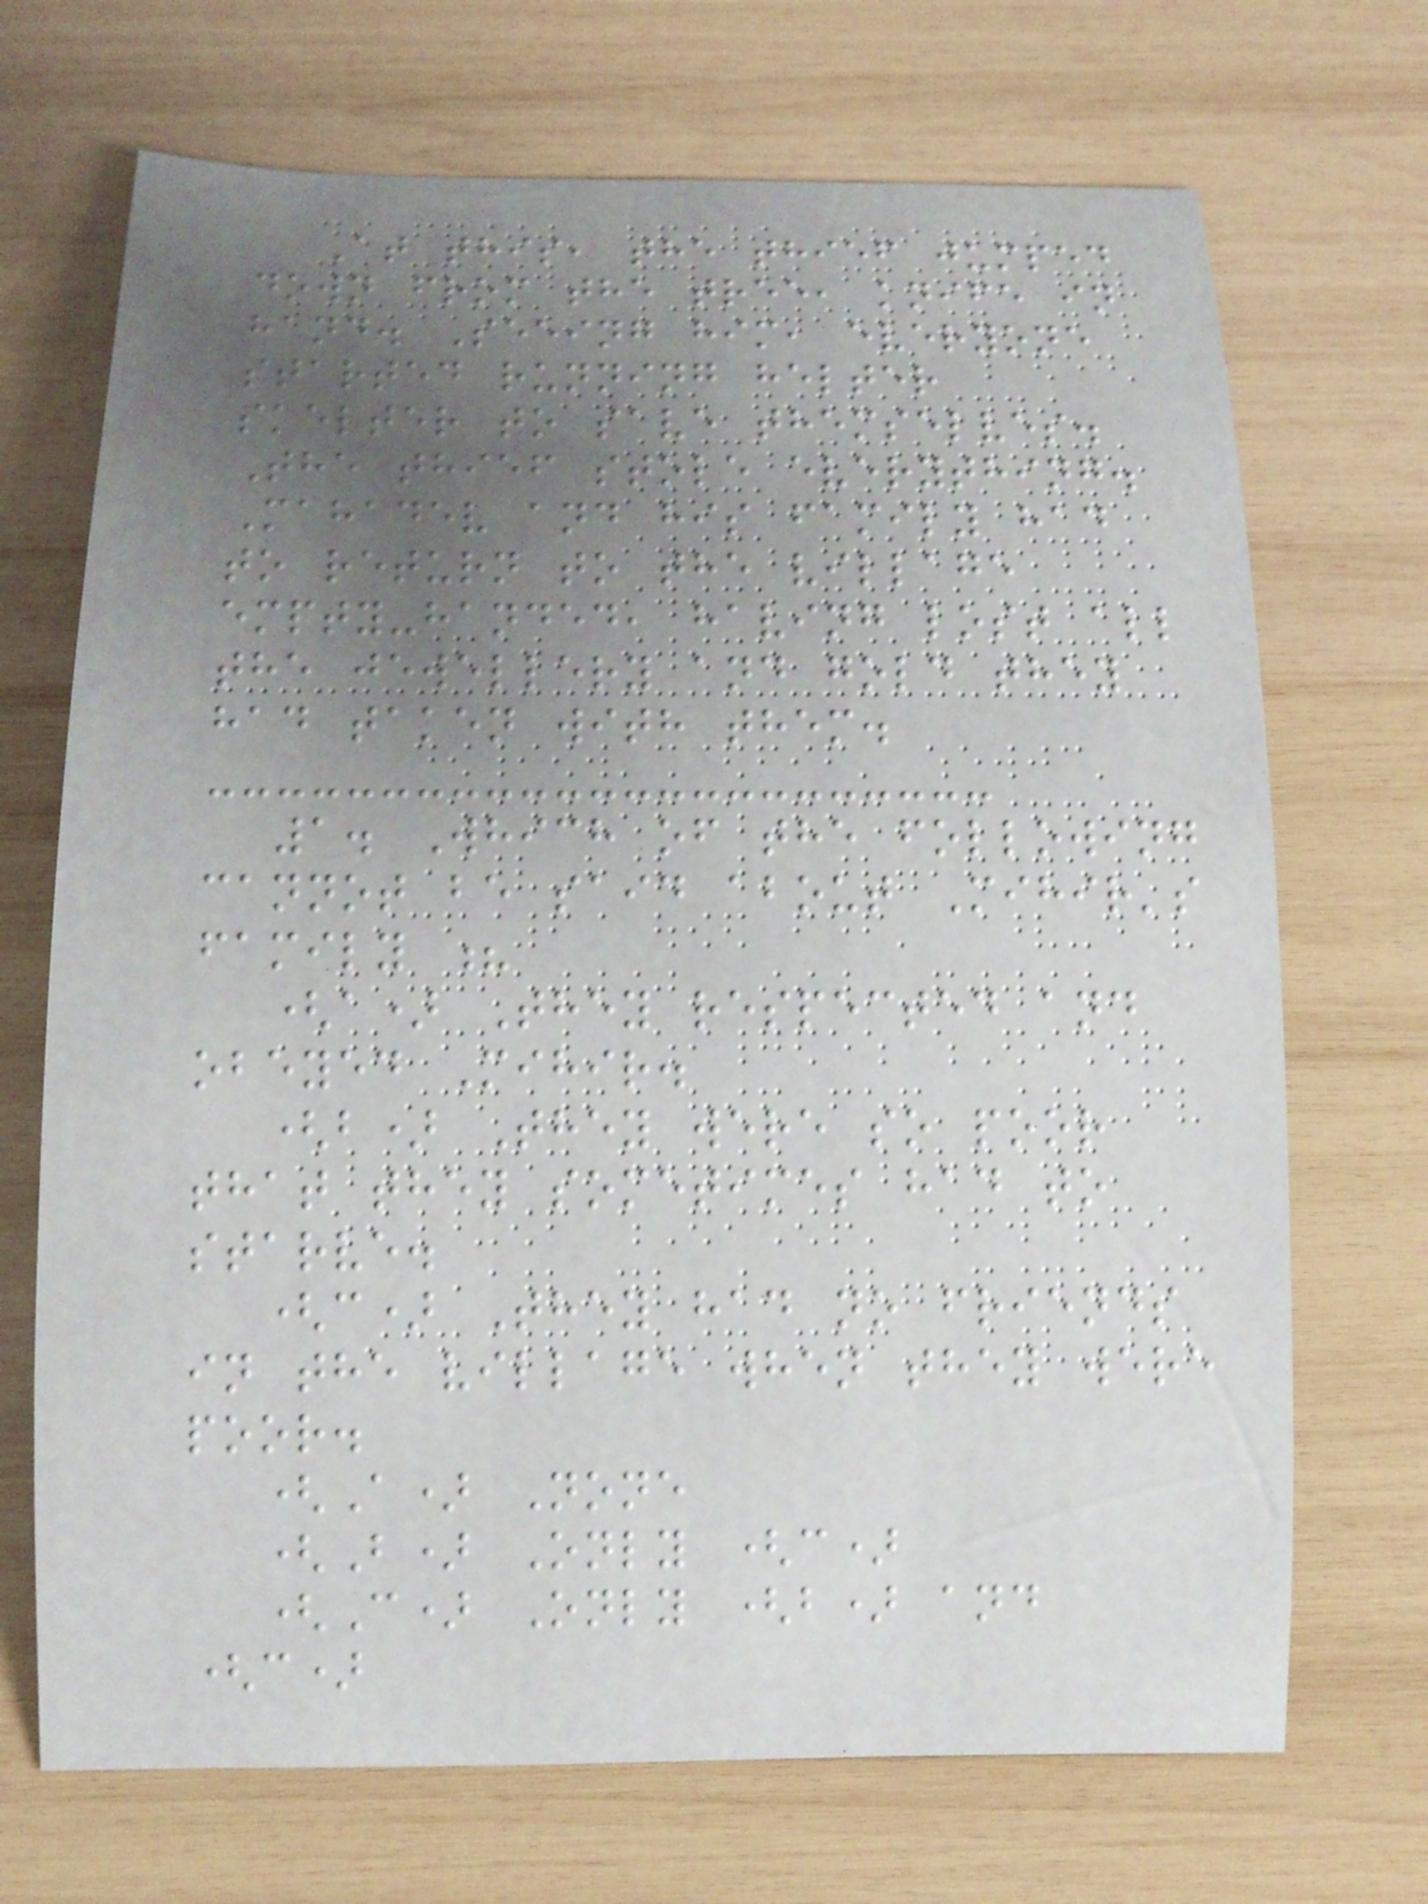At this, the thief jumped
down from the tree, knife in
hand. Seeing him, everyone
started running helter
skelter to save themselves.
The thief stole everything.
Mahadev and his family had
to return to the village
empty-handed, having lost all
the jewellery and gold they
had taken with them.
1. Which of the following
cannot be said about Mihir's
family ?
(a) They respected and
obeyed Mihir.
(b) They were so poor
that they sometimes had to
starve.
(c) They had no friends
in the village when they were
poor.
(A) None
(B) Only (c)
(C) Only (b) and
(c)
